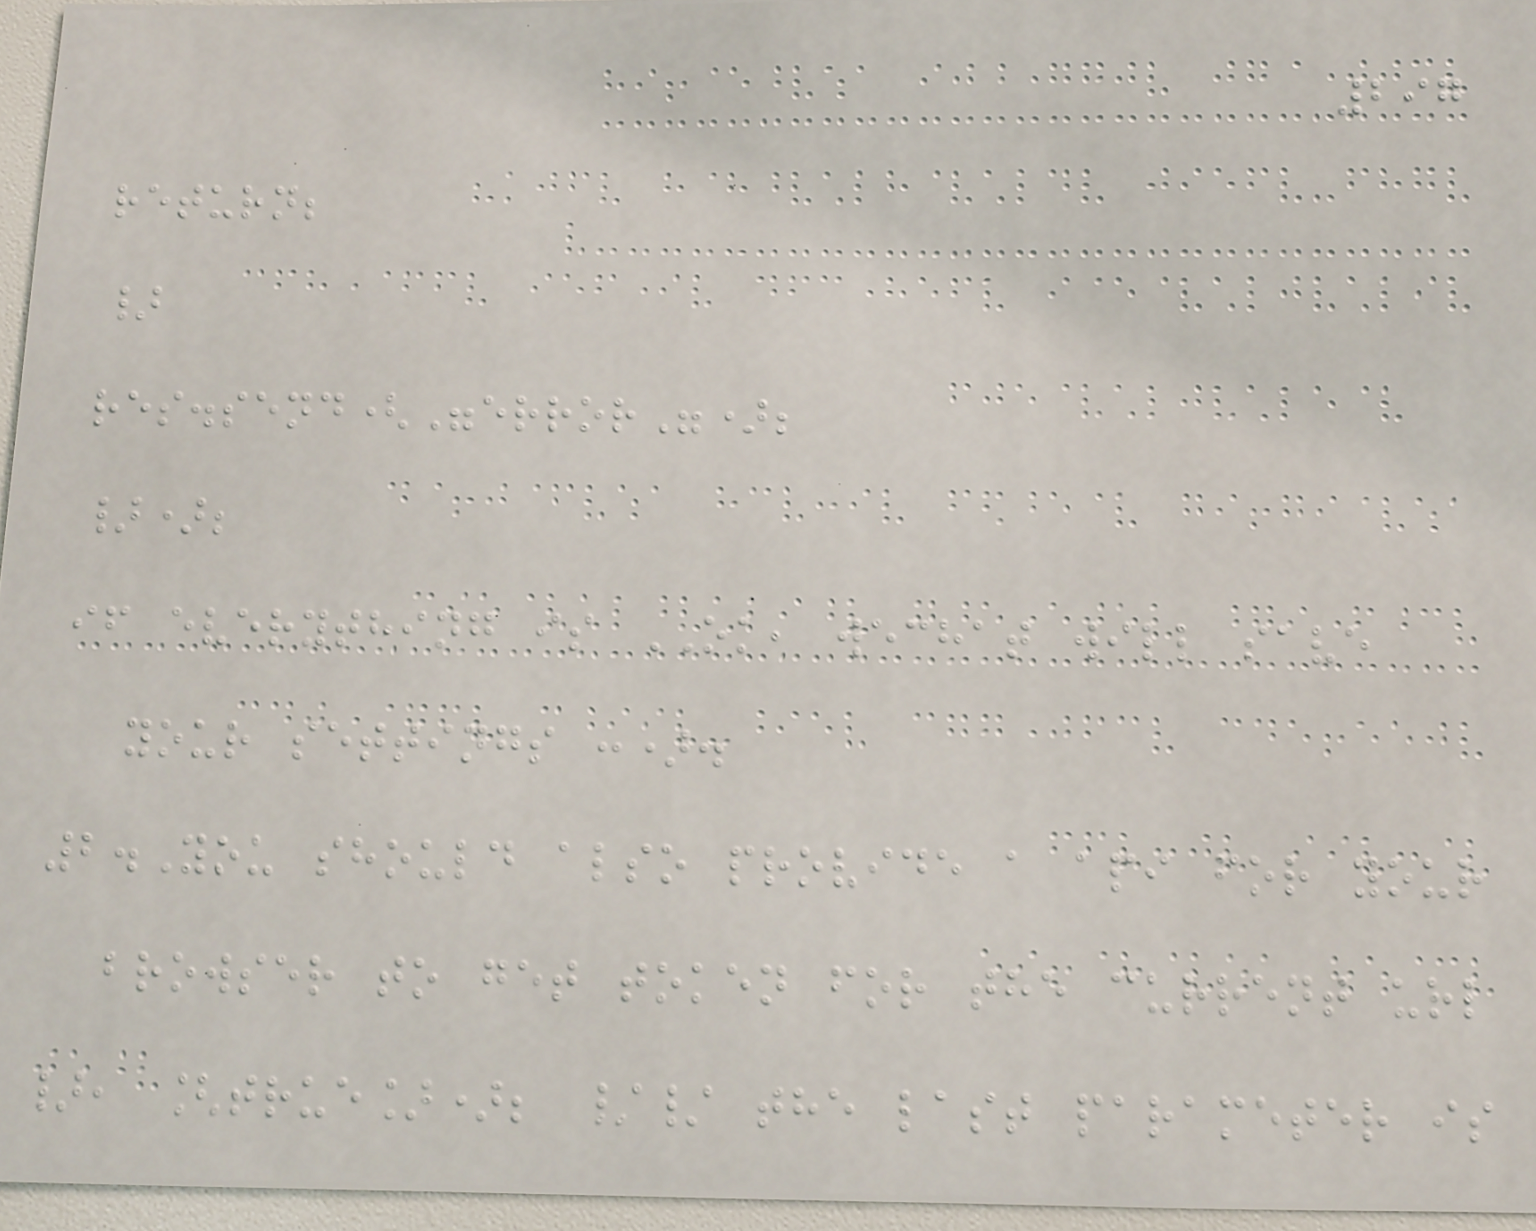297
return;
}
res.send("error");
});
if everything is OK, wechat will save
your settings :).
2.You should also provide a api for your
browser to get token for the current url
}, [true]); // the last parameter is
